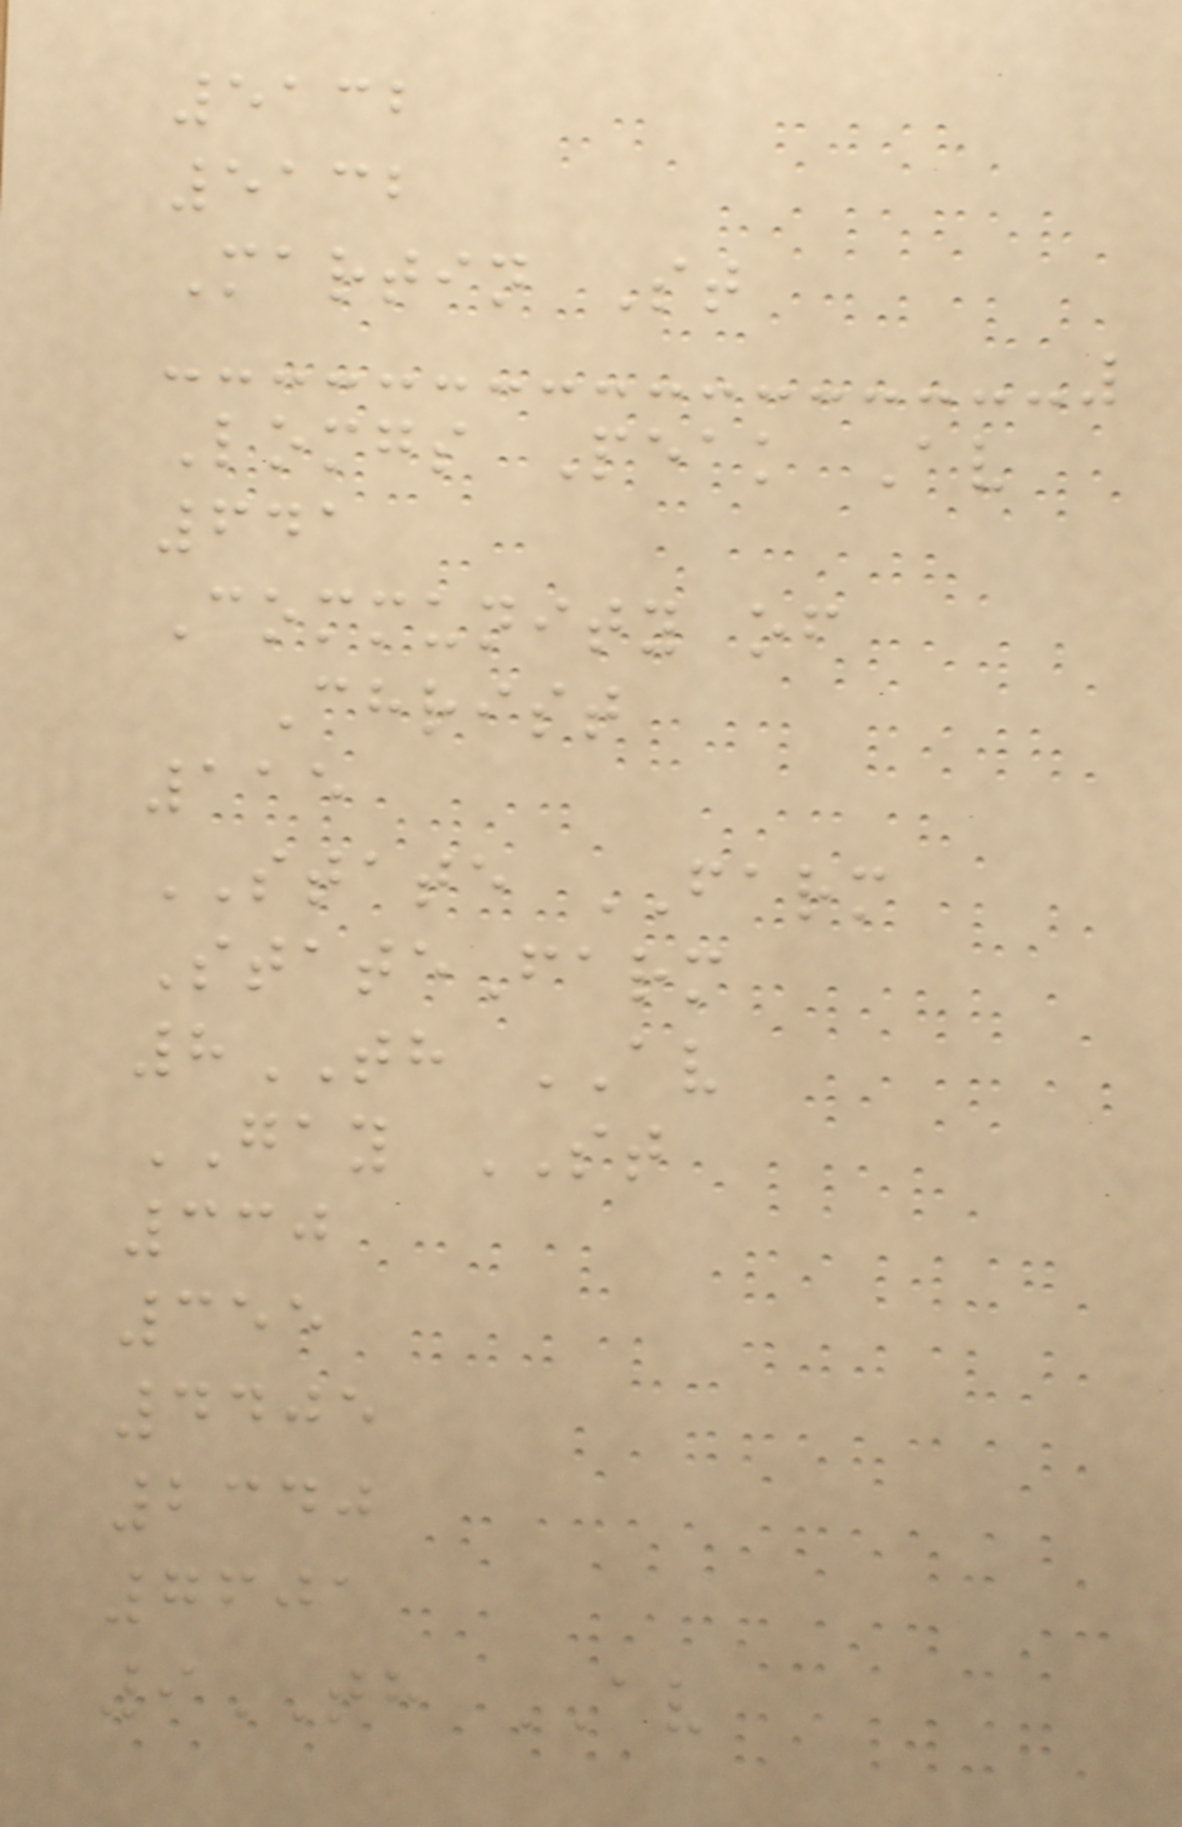5132
5132
Martin St
Lomgs Peak Av
641
Community of
Christ
115
STATE FARM
StateFarm
8TH AV
GAY ST
330
355
4405
2340
7601
9TH AV
